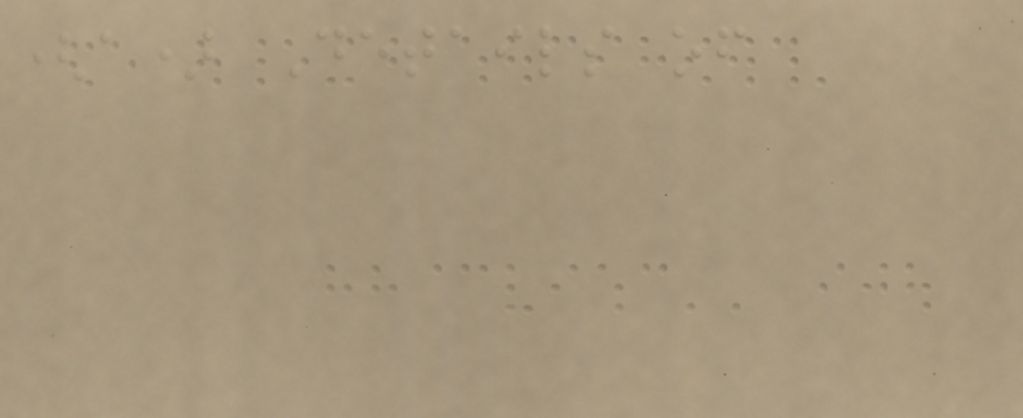(a) Details of
